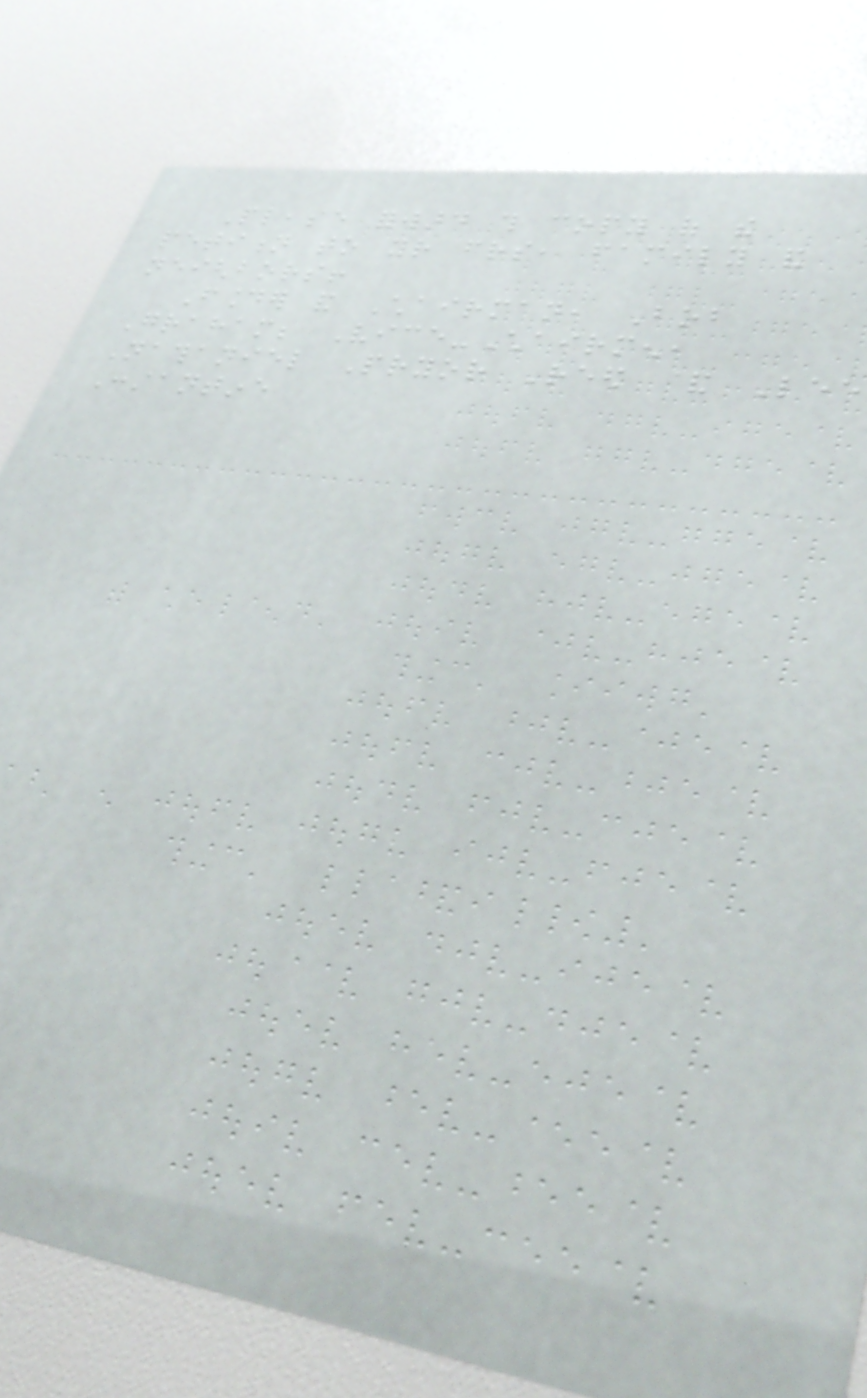Please forward this copy of the
petition to your friends, family and
neighbors!
Founder and Chairman, Bob
Graham; Vice-Chairmen,
Nathaniel Pryor Reed & Lee
Constantine
